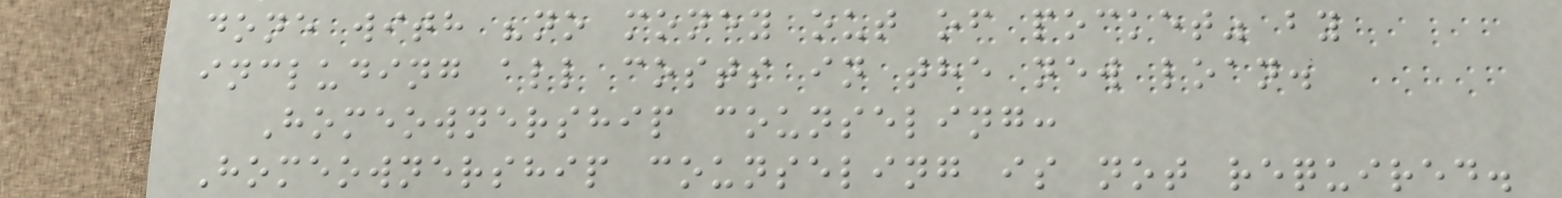done with "no money out of pocket" by
including all costs in the new loan.
Homeownership counseling:
Homeownership counseling is not required.
